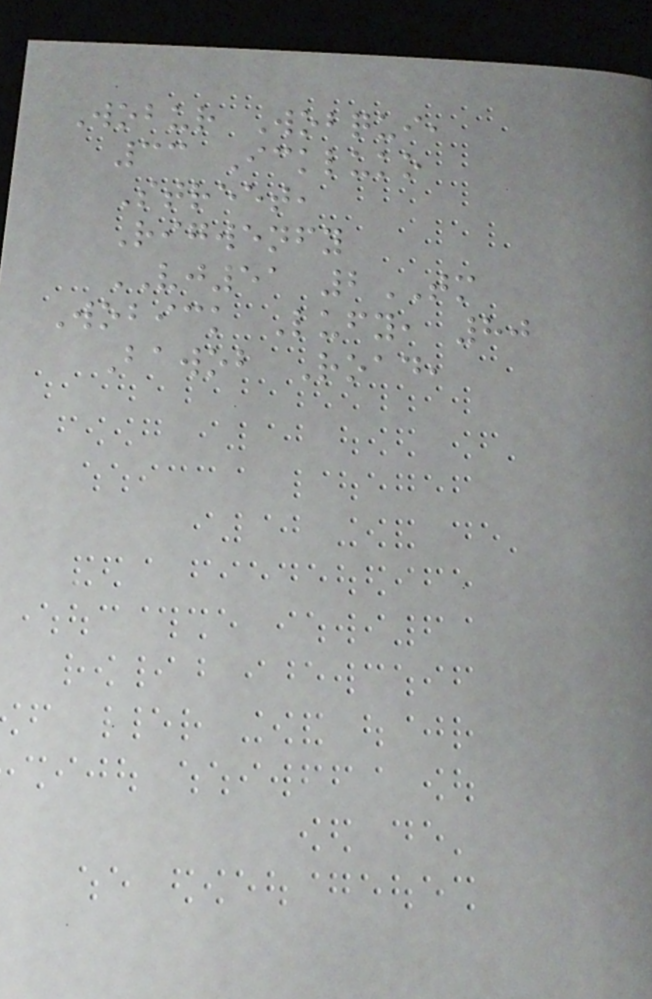Wobur Wobqui,
33 Ickluko
Street,
Rigwenfy
VJ51 2TM
Wobick Lufy, 80
Bawob Road,
